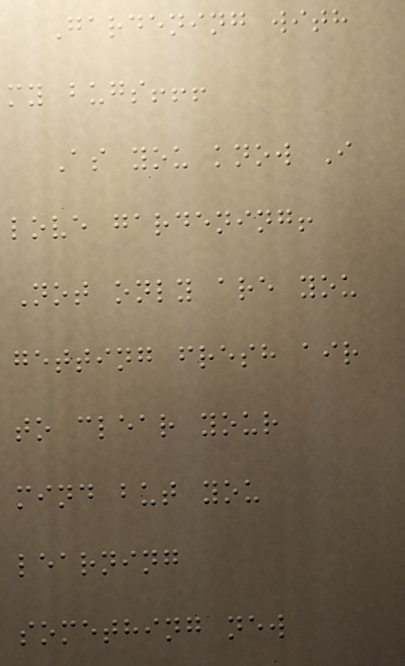Gardening with
my bugs!!!
As you know I
love gardening!
Not only are you
getting fresh air
to clear your
mind but you
learning
something new
